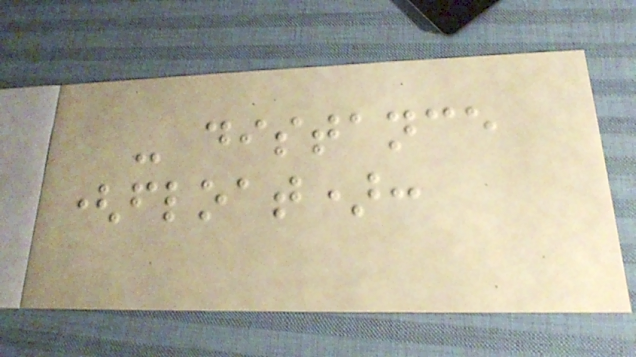- distance
(float):
